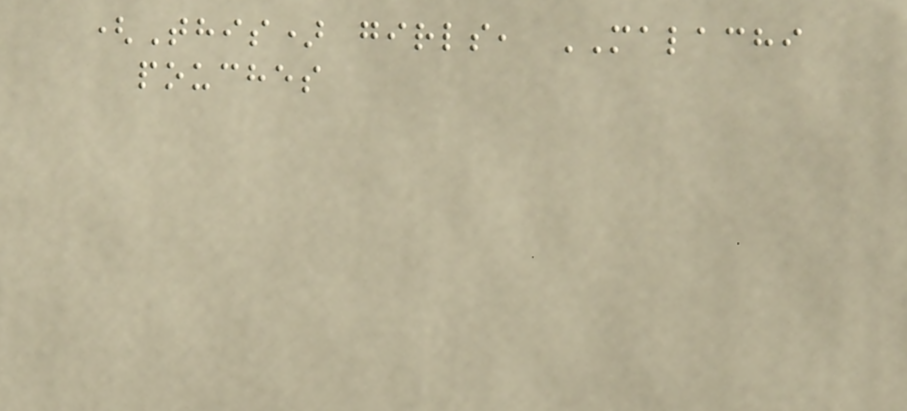(This) girls, MALACHI
pouches
